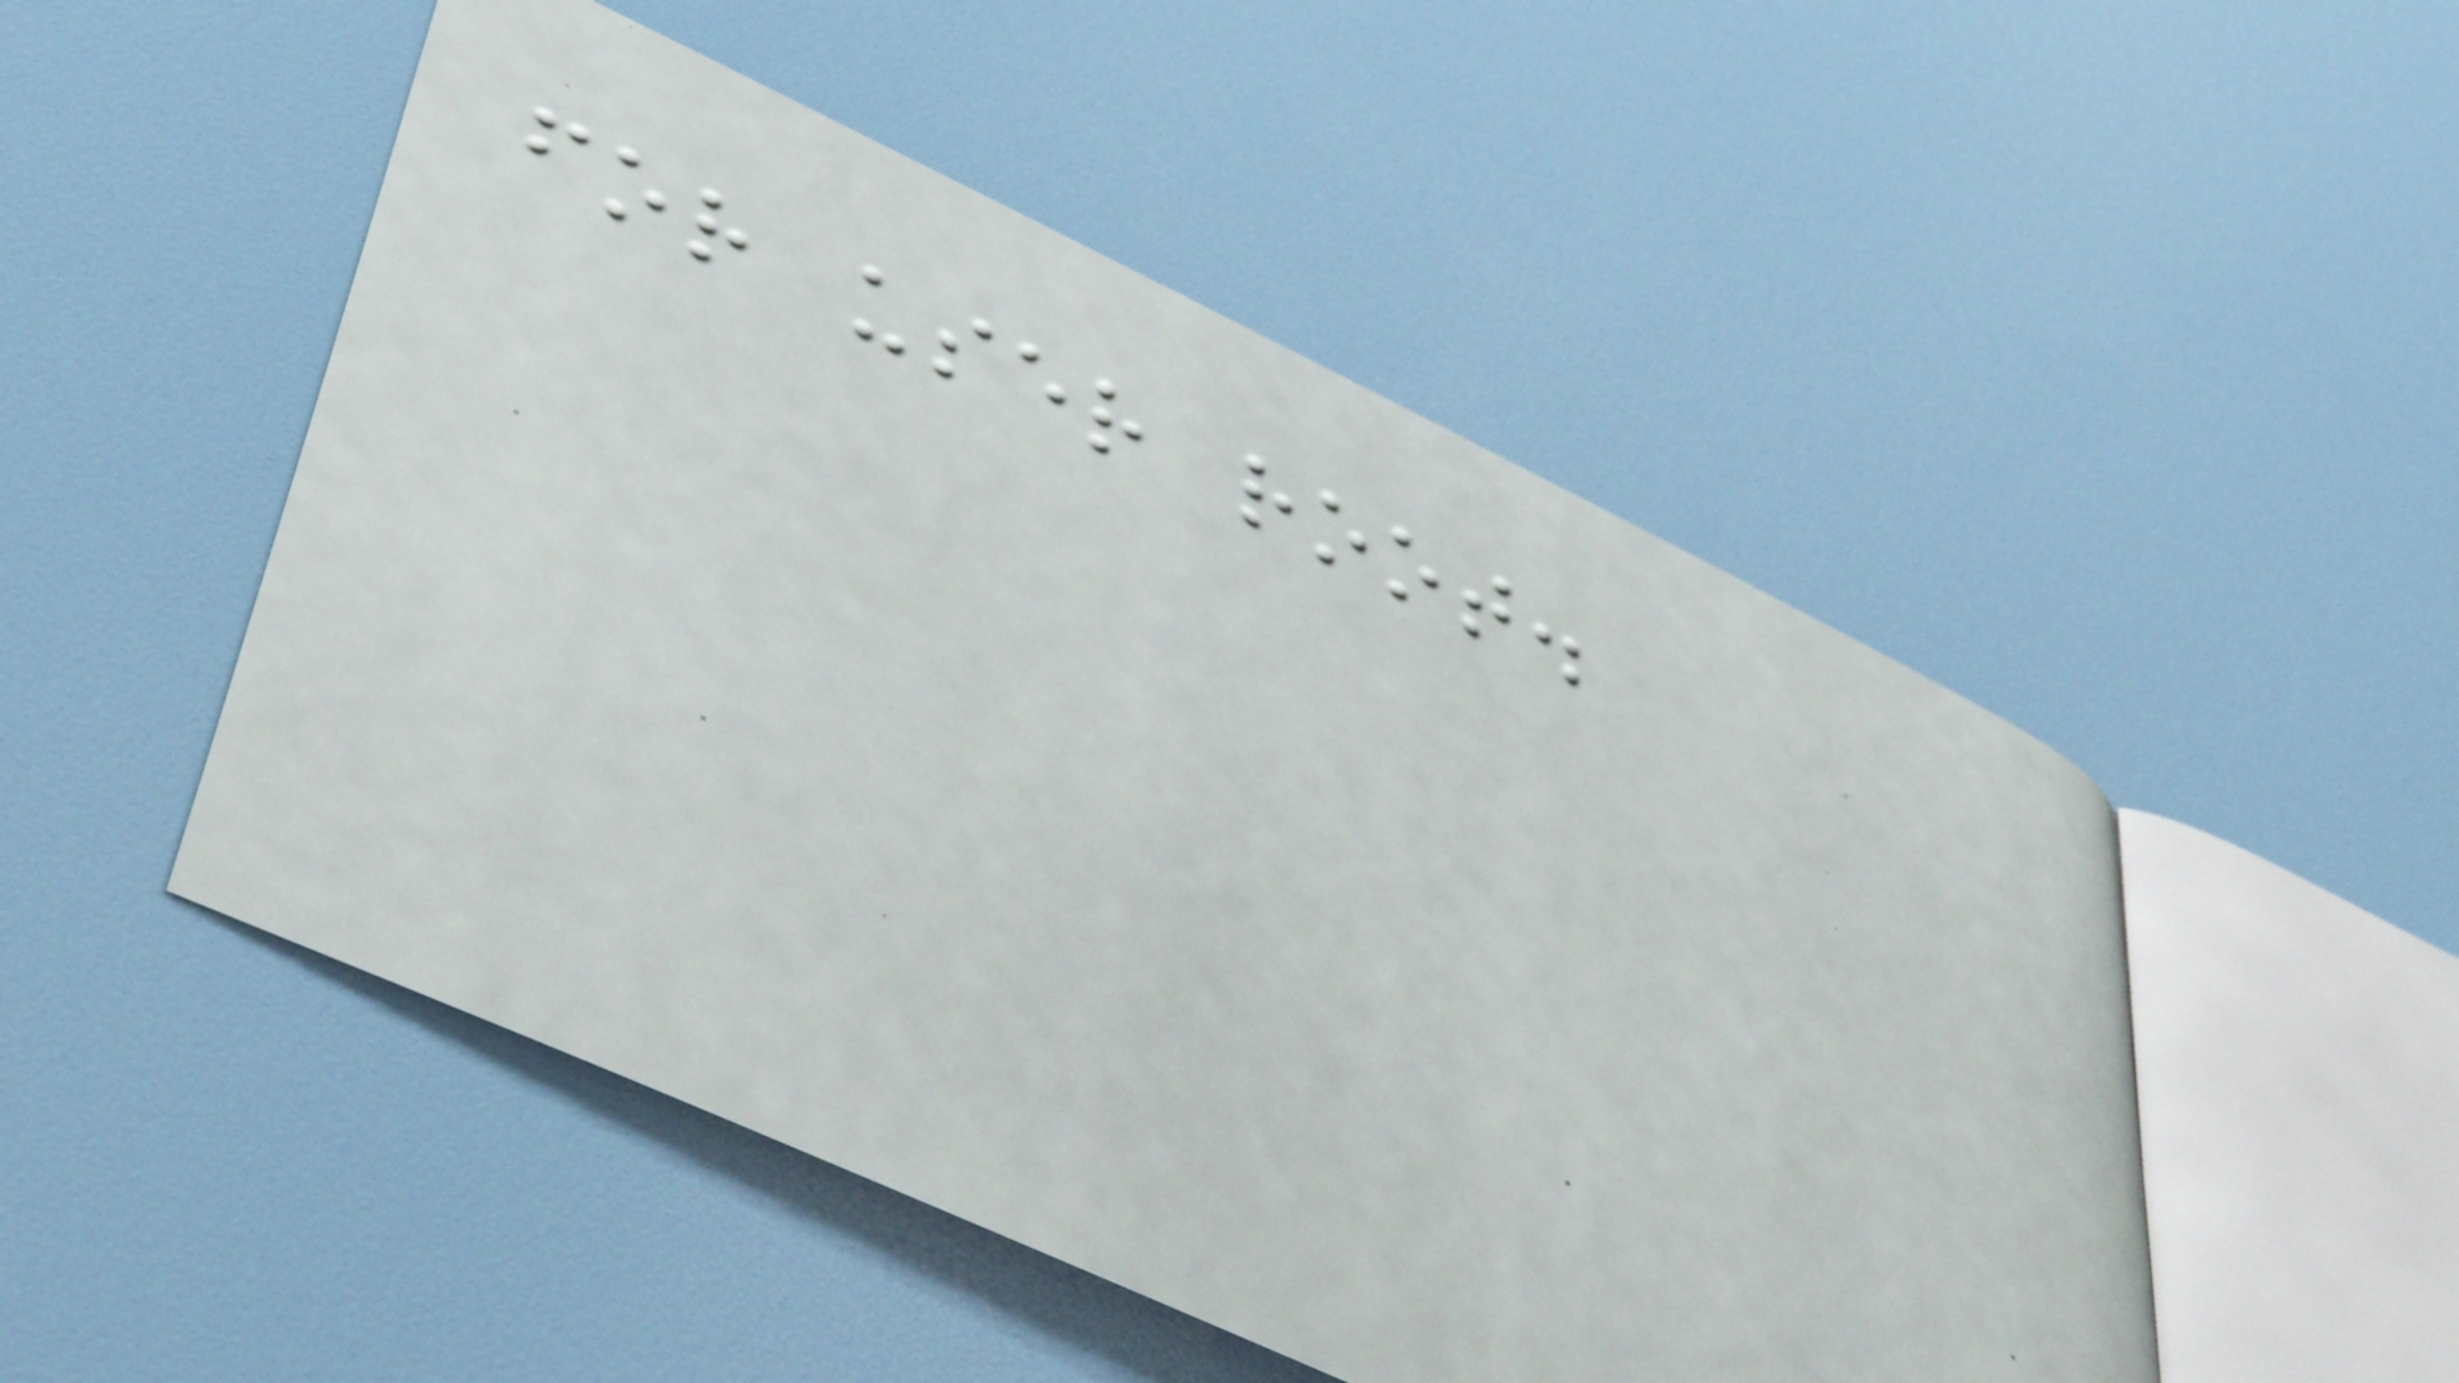for user root.
